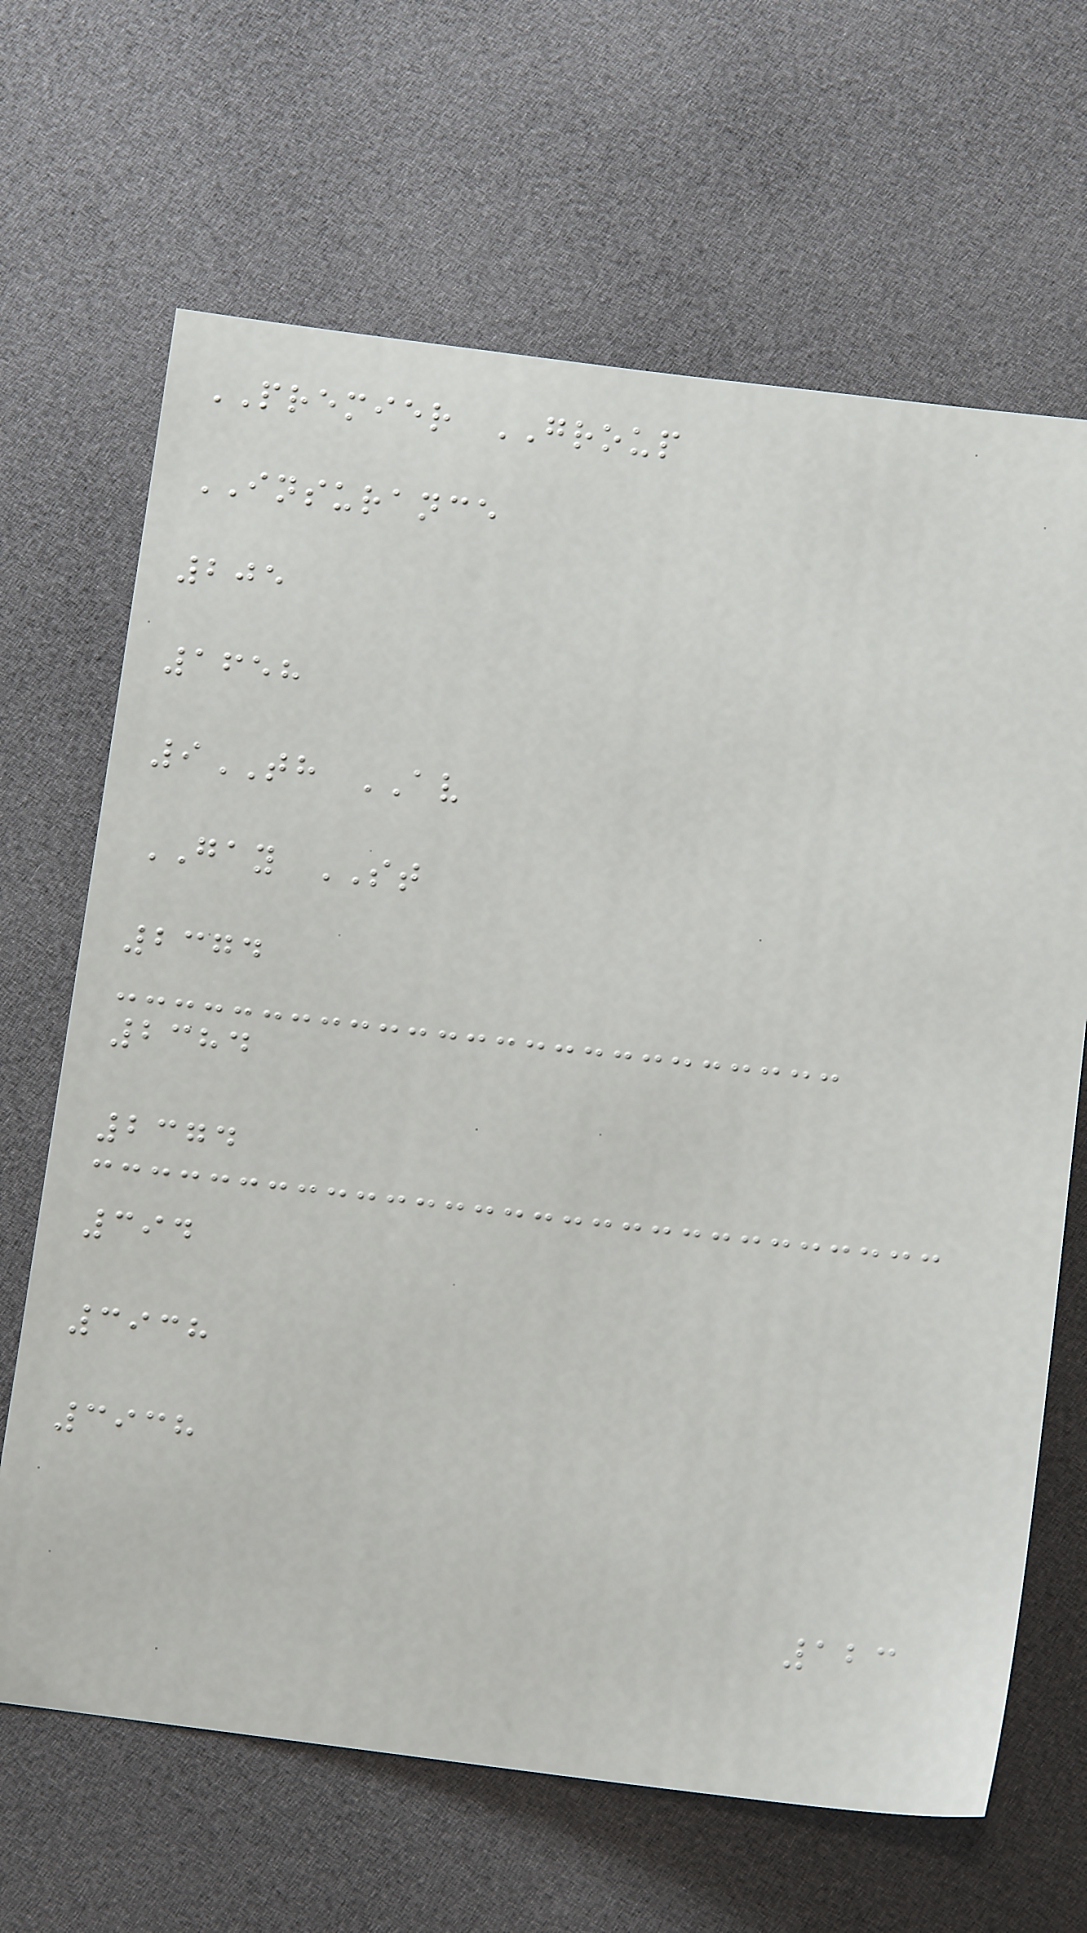PREMIER GROUP
INSURANCE
205
1658
9TH AV
GAY ST
2374
2384
2374
394
3938
3938
123
